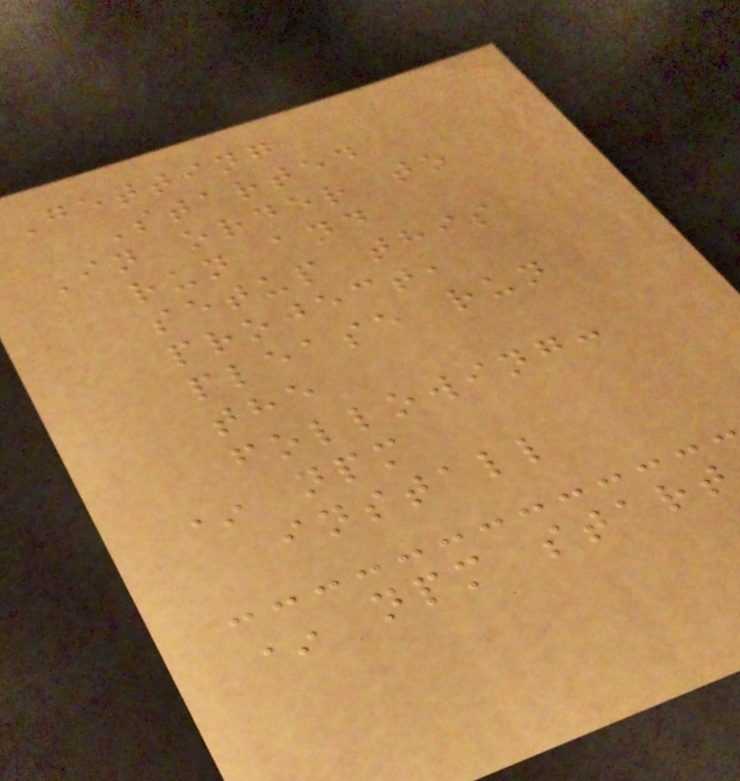Getting
Started
In order to
run and
setup this
project,
please run
the
following:
* npm
install
* npm start
